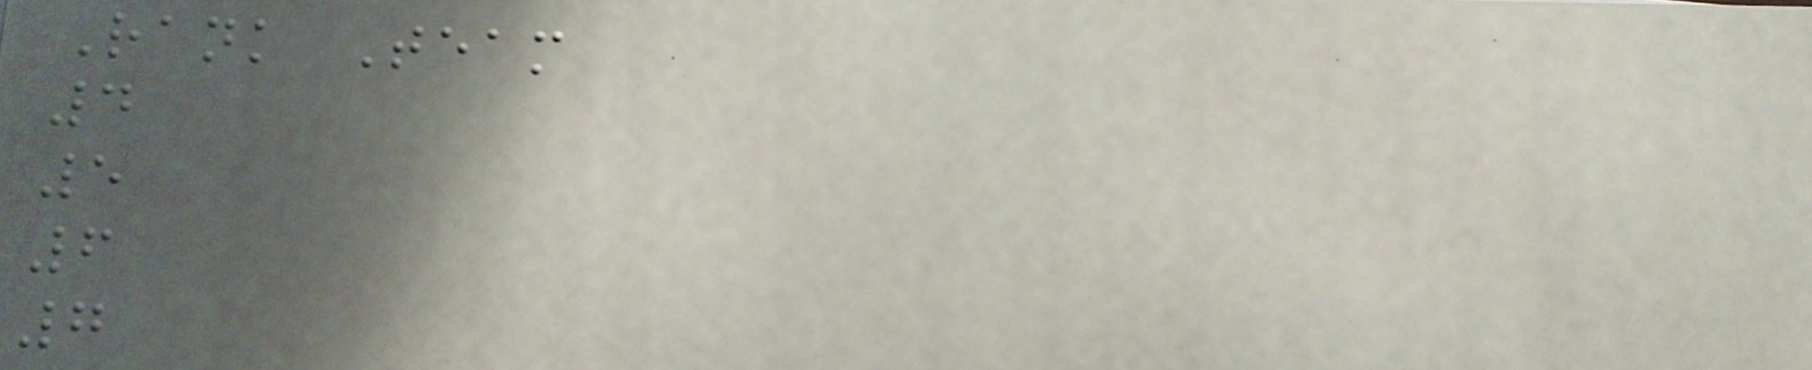Rank Team
4
5
6
7
